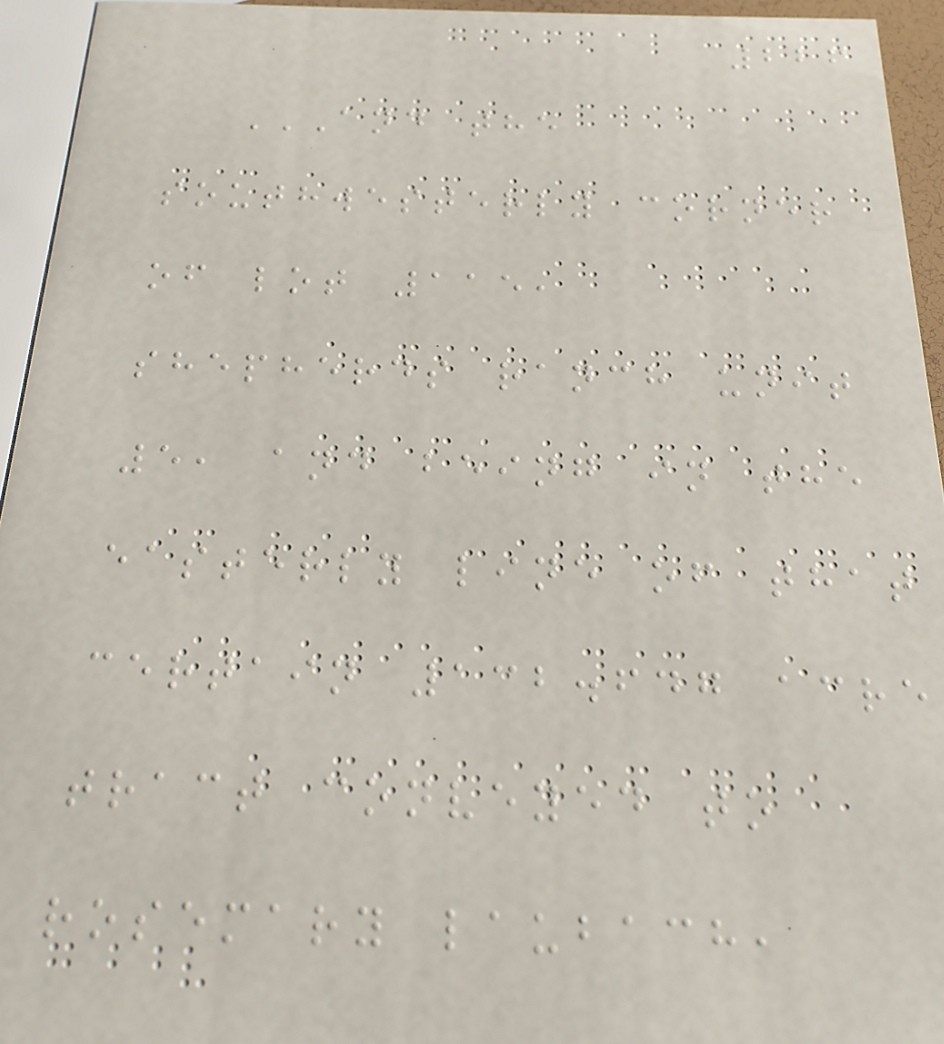226
AND THE
SOUTHWESTERLY CORNER
OF LOT 115,
SHEPHERDS RANCH UNIT
5, AND BEING IN THE
EASTERLY LINE OF THAT
CERTAIN 132.647 ACRE
TRACT CONVEYED TO
ROSEMARY LAUBACH,
